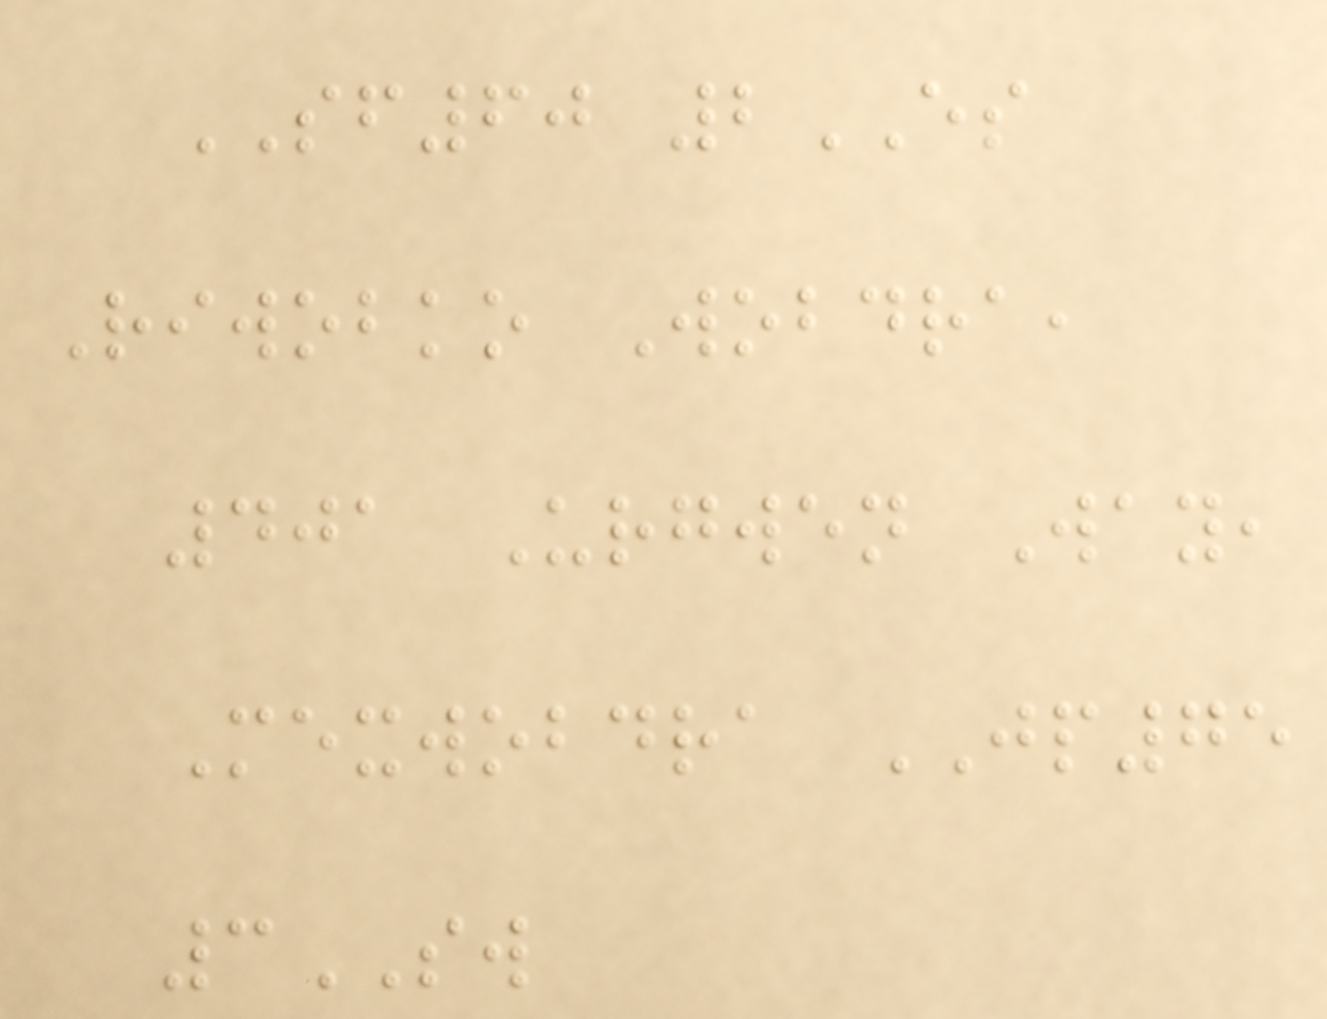SF60 2ES
Riwobko Wobdra,
401 Urgwen Way,
Mexwobdra JP75
3SW
